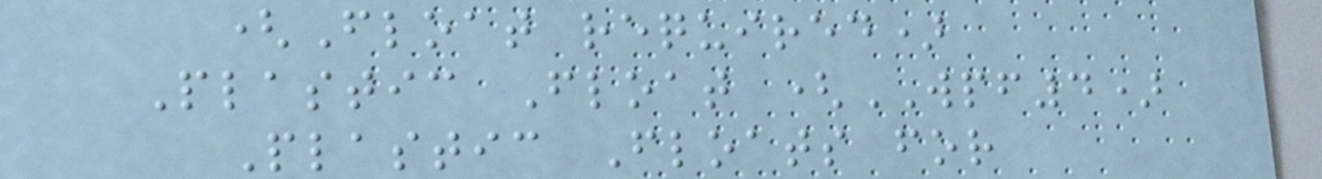(Float required)
Plastic Float (WPF4)
Plastic Floats for
